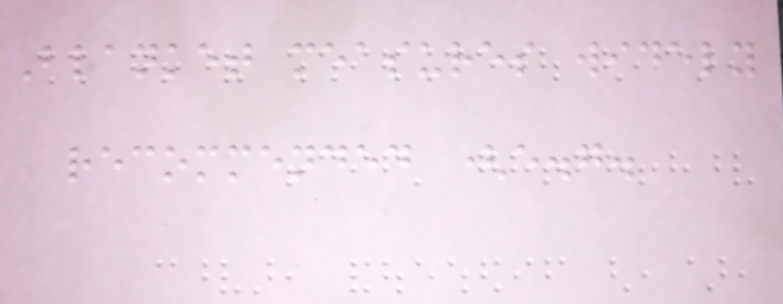Blanket measures widely
recommended (e.g.
